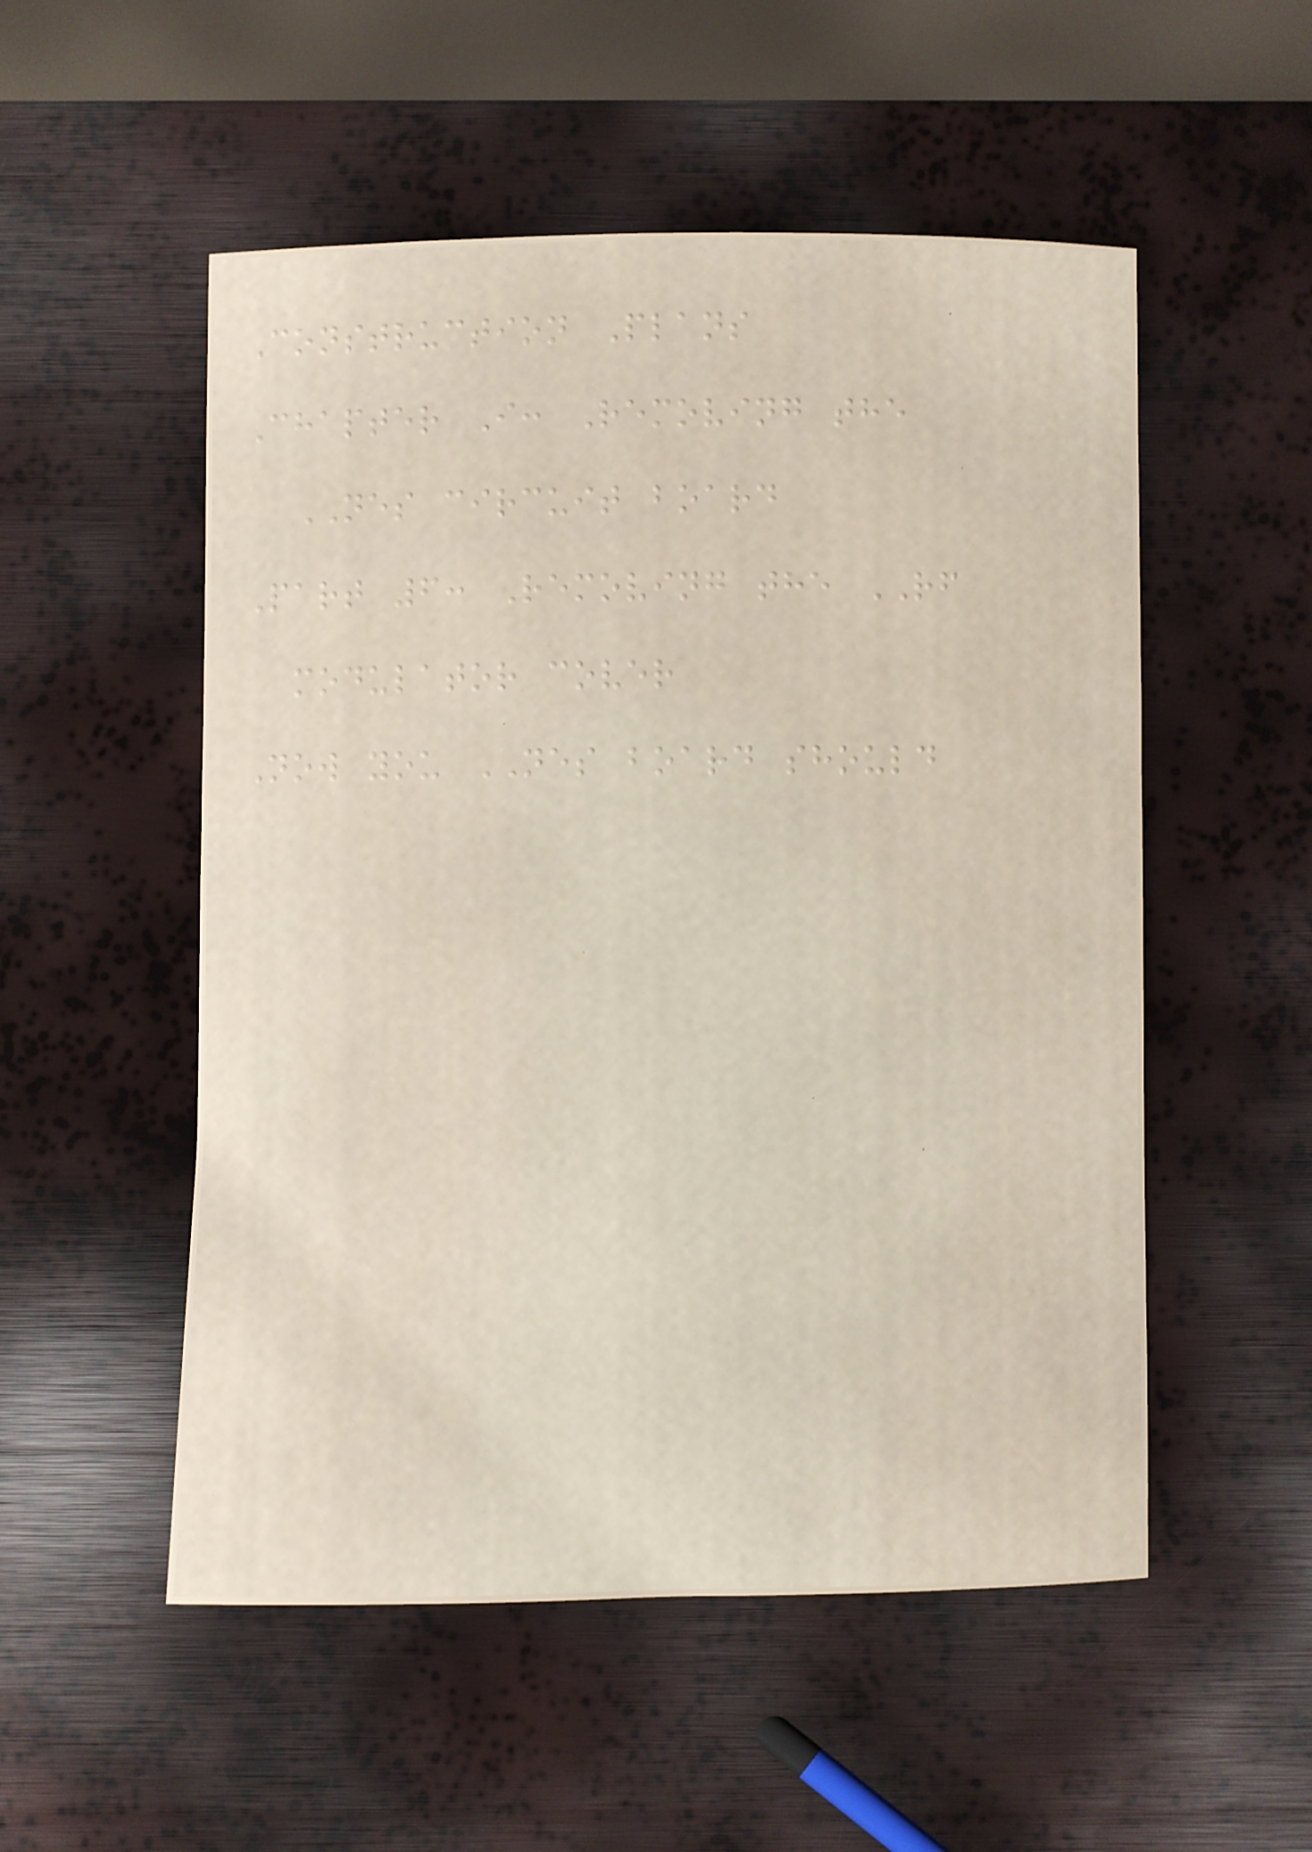Construction Plans
Chapter I: Removing the
NES circuit board
Part 6: Removing the RF
modulator cover
Now you NES board should
